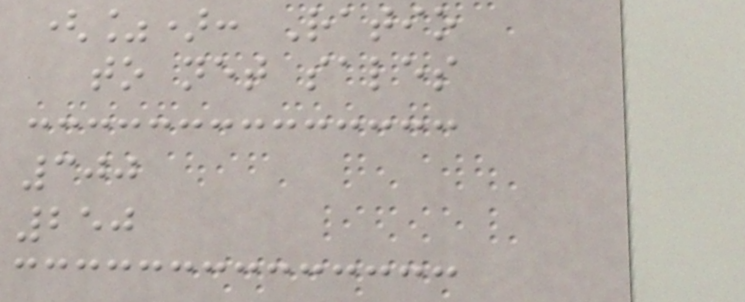(%): Ratio
to net sales
300
250
